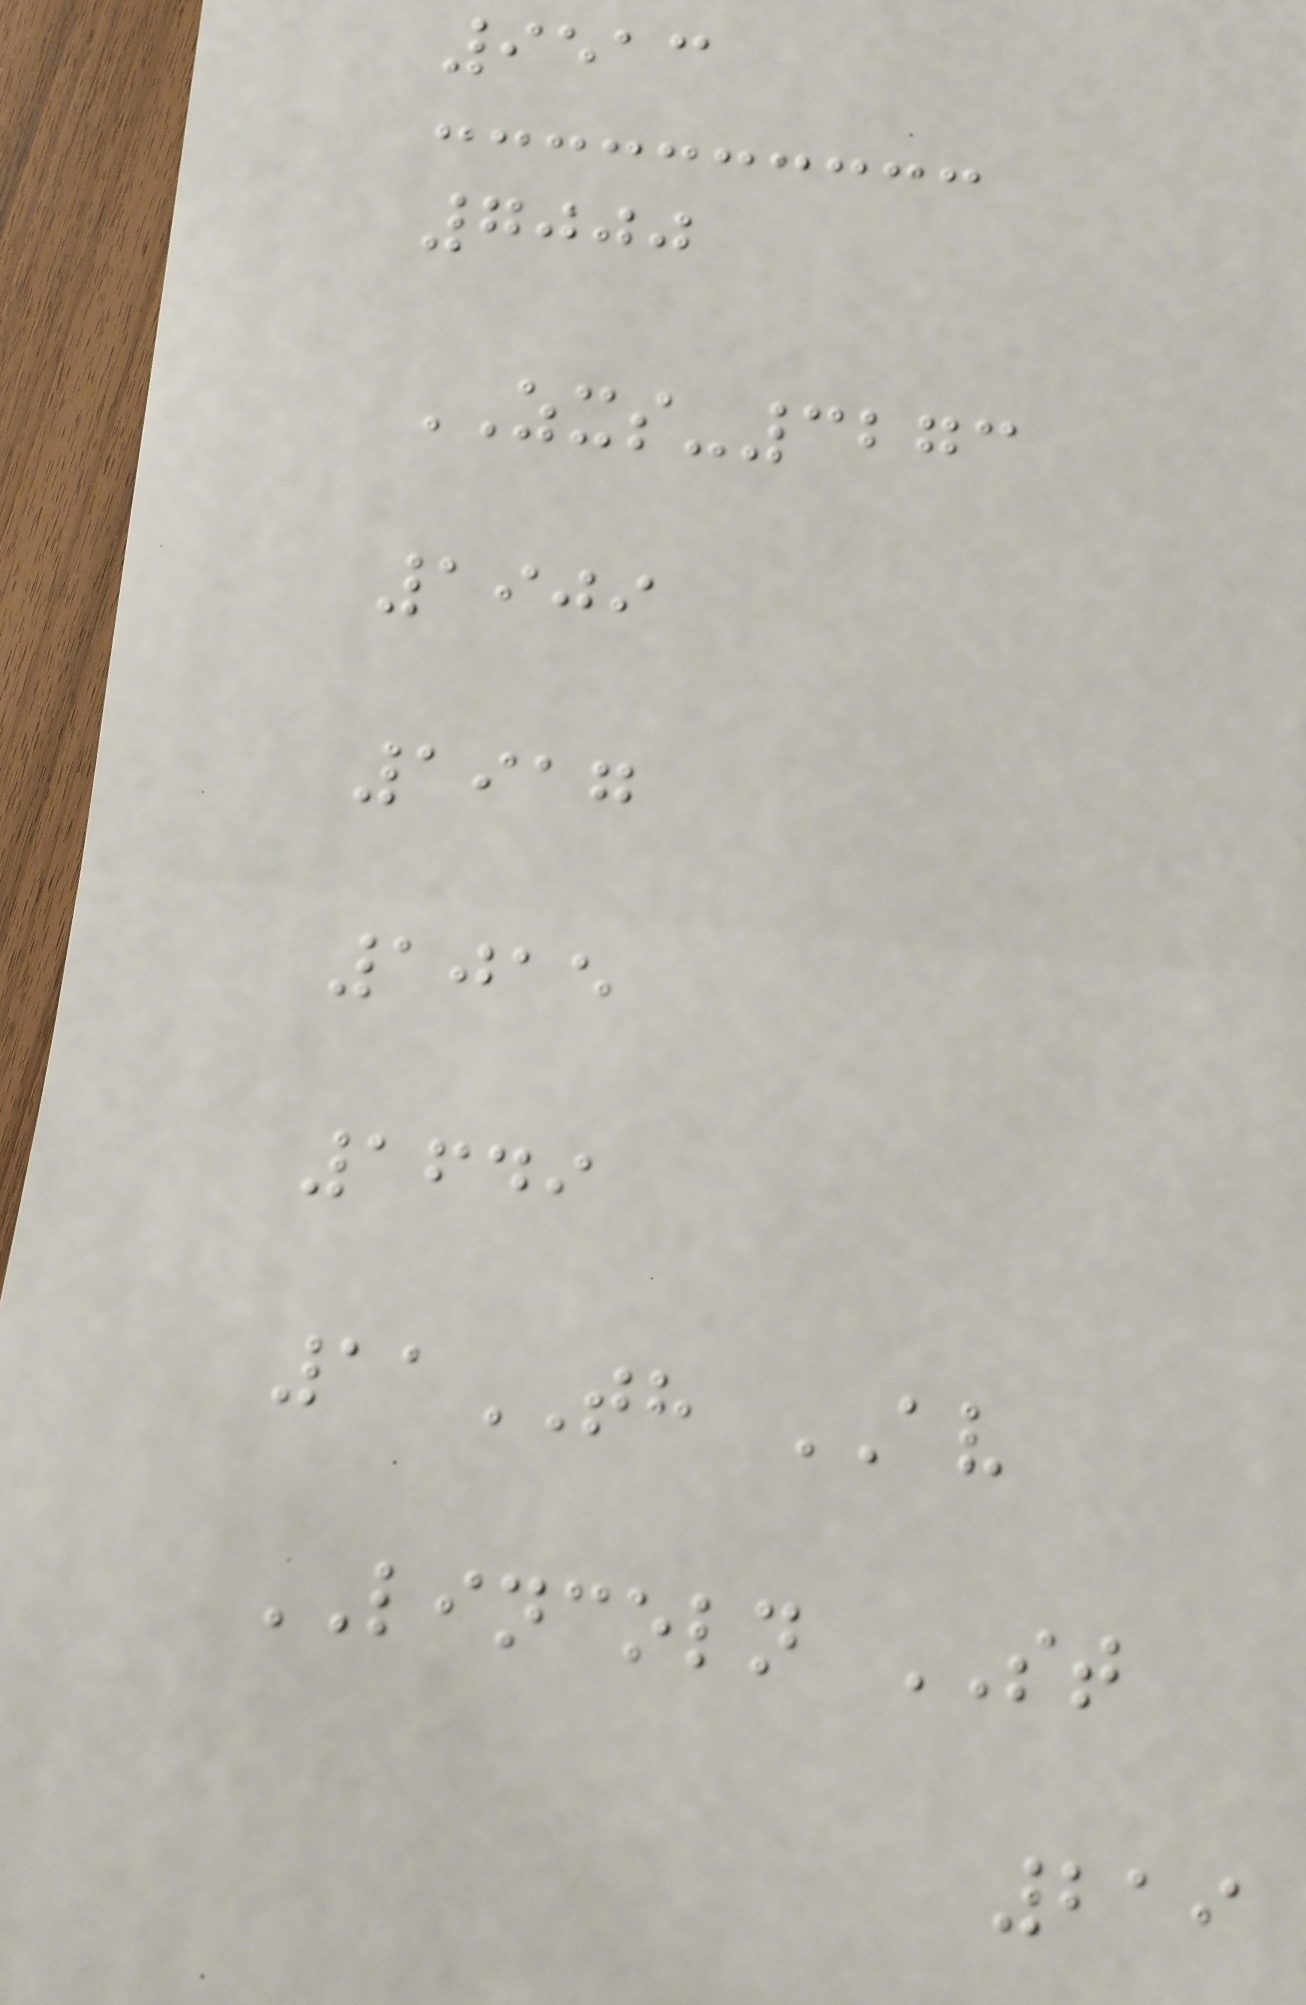9513
7000
ZXS-3273
1909
1917
1015
1649
11TH AV
LINCOLN ST
219
